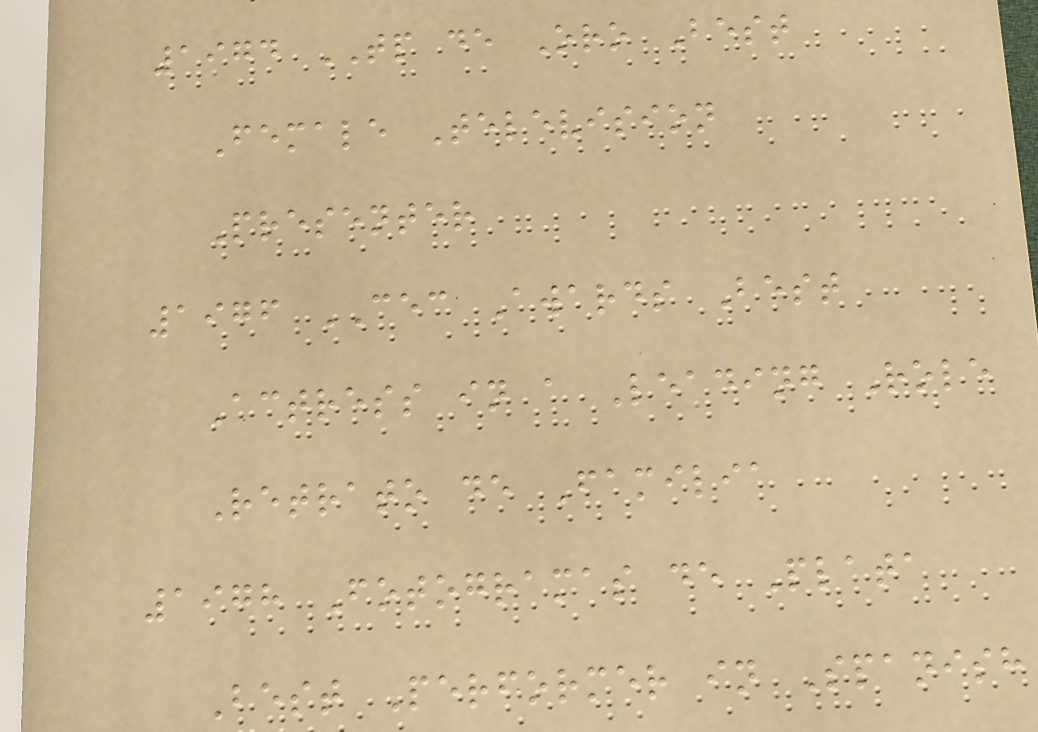1974 TP de Oro Best
Female Television
Presenter
1976 CEC Awards Best
Actress in a Leading Role
Retrato de Familia
1978 Fotogramas de Plata
Best Performer in Spanish
